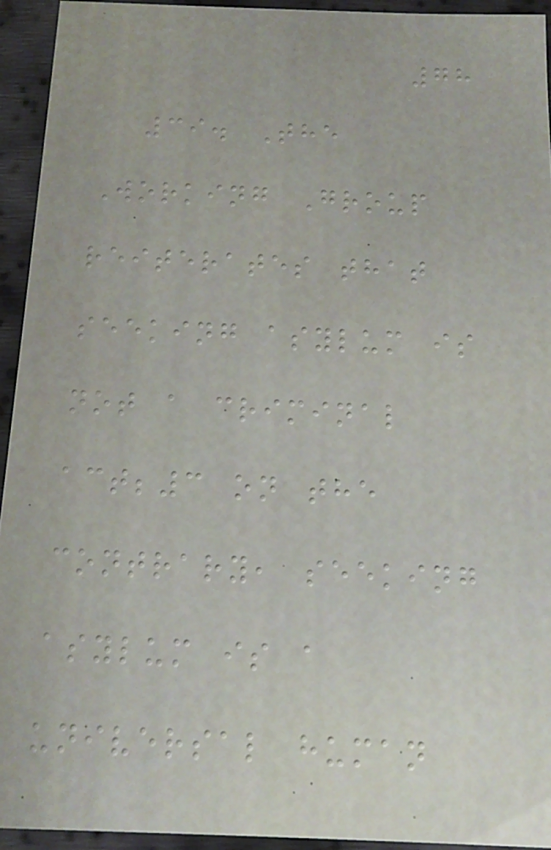78
39. The
Working Group
reiterates that
seeking asylum is
not a criminal
act;3 on the
contrary, seeking
asylum is a
universal human
